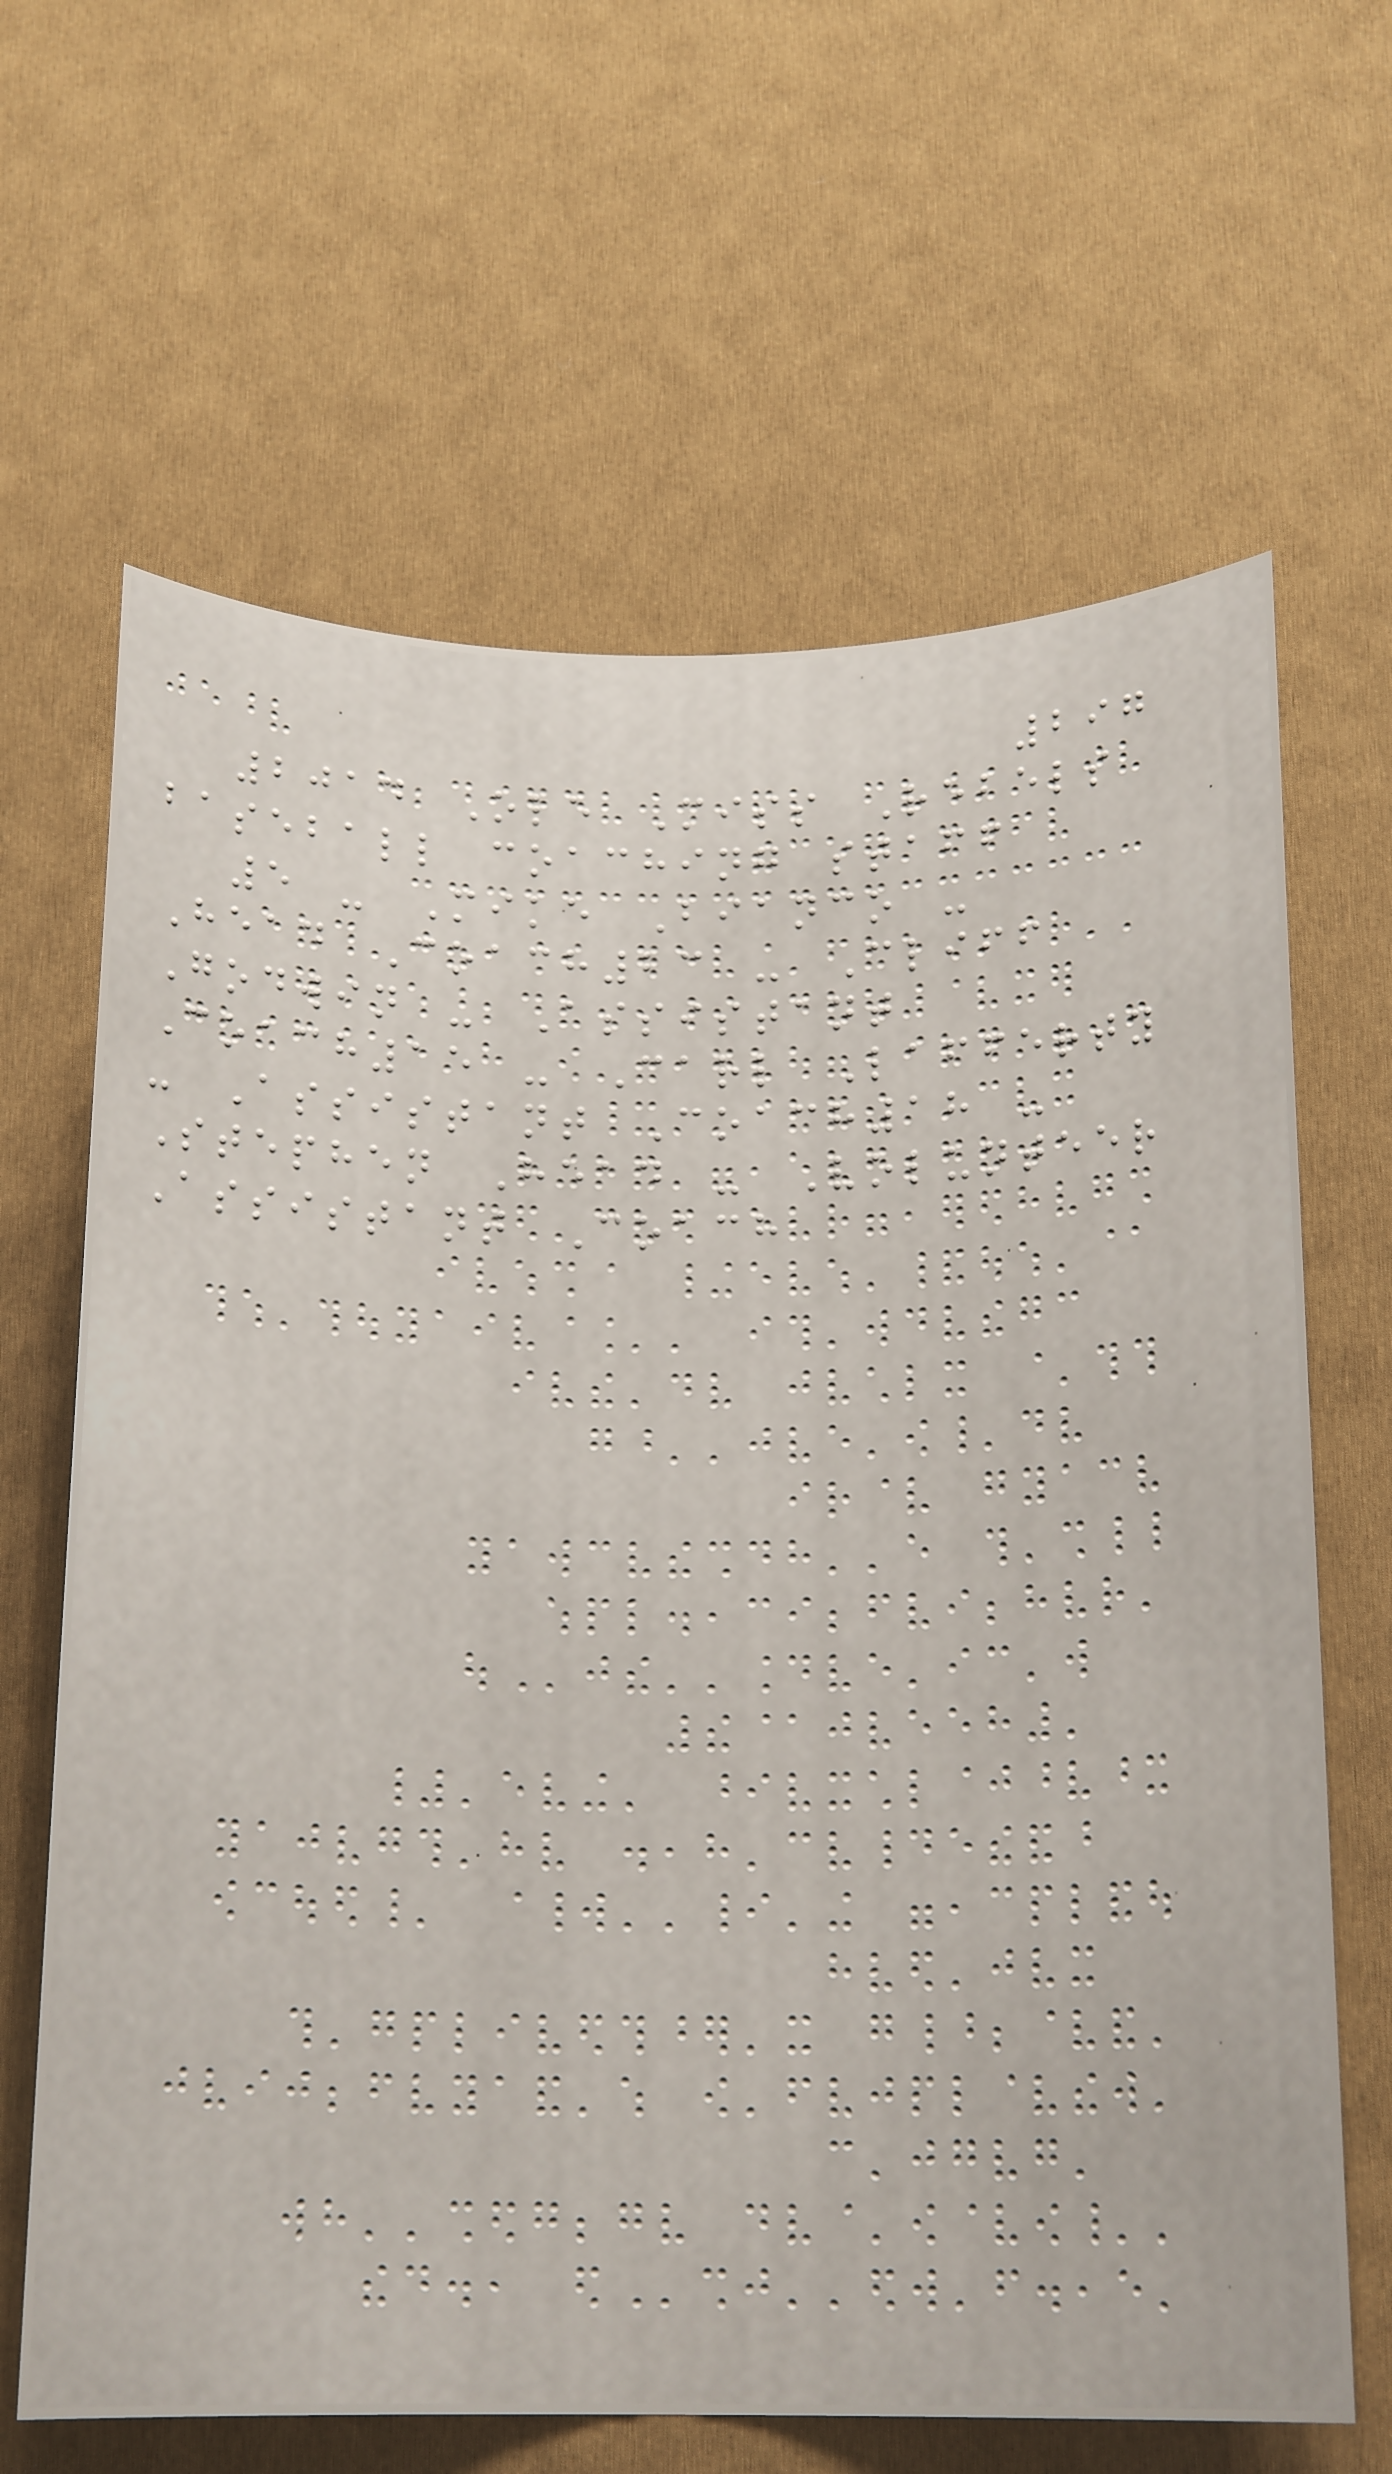297
2014 Ole Miss Rebels
baseball coaching staff
5 - Mike Bianco -
Head Coach23 - Cliff
Godwin - Assistant
Coach15 - Carl Lafferty
- Assistant Coach18 -
Stephen Head - Volunteer
Assistant Coach
